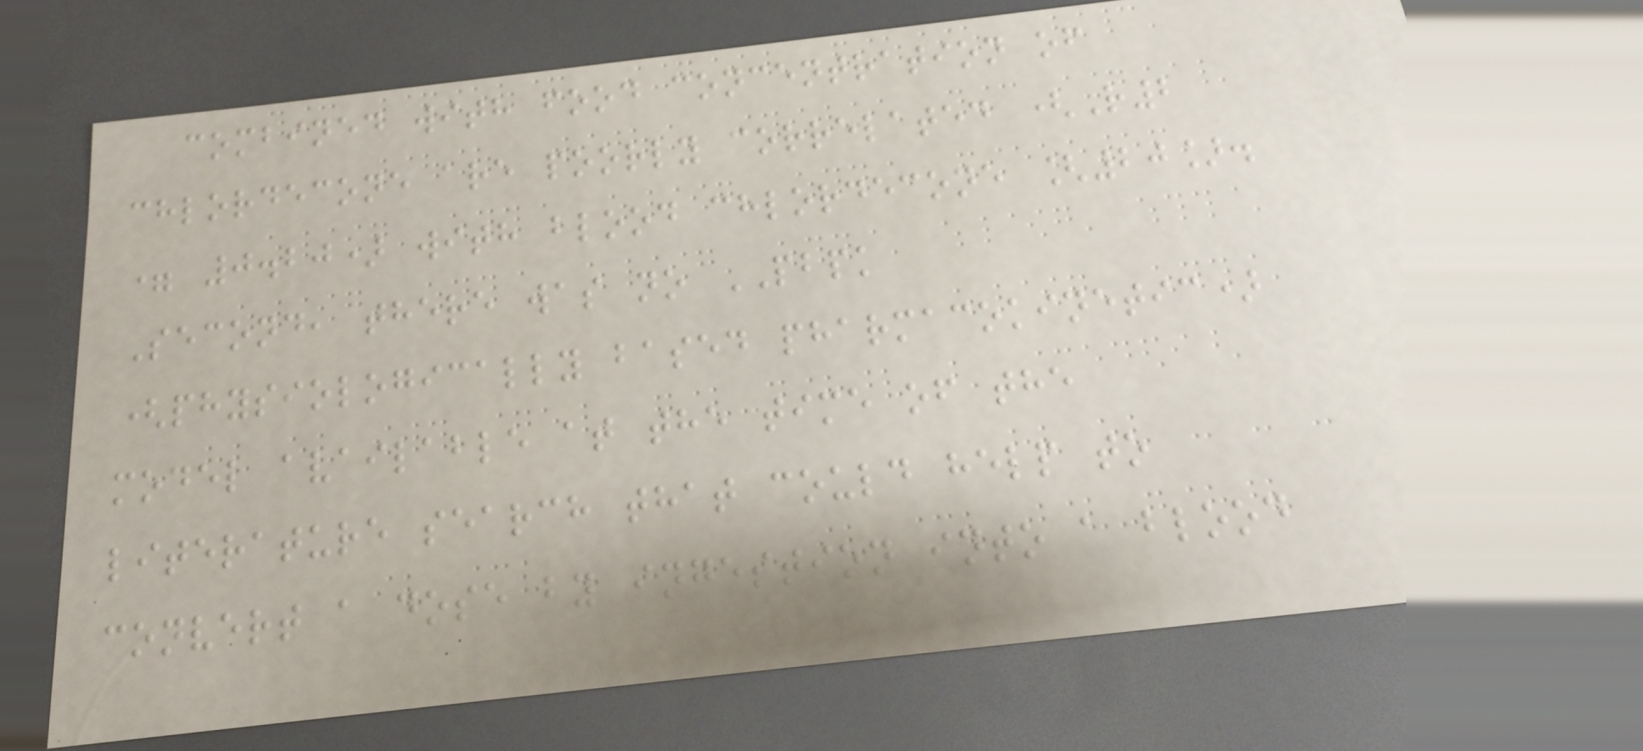combined with food concentration of
chlordecone are poorly correlated (R2
= 0.20) with blood chlordecone [20].
Second, there was no PBPK
(physiologically based pharmacokinetic)
model available at the time of the
literature search that could help to
convert a dose by ingestion into a blood
